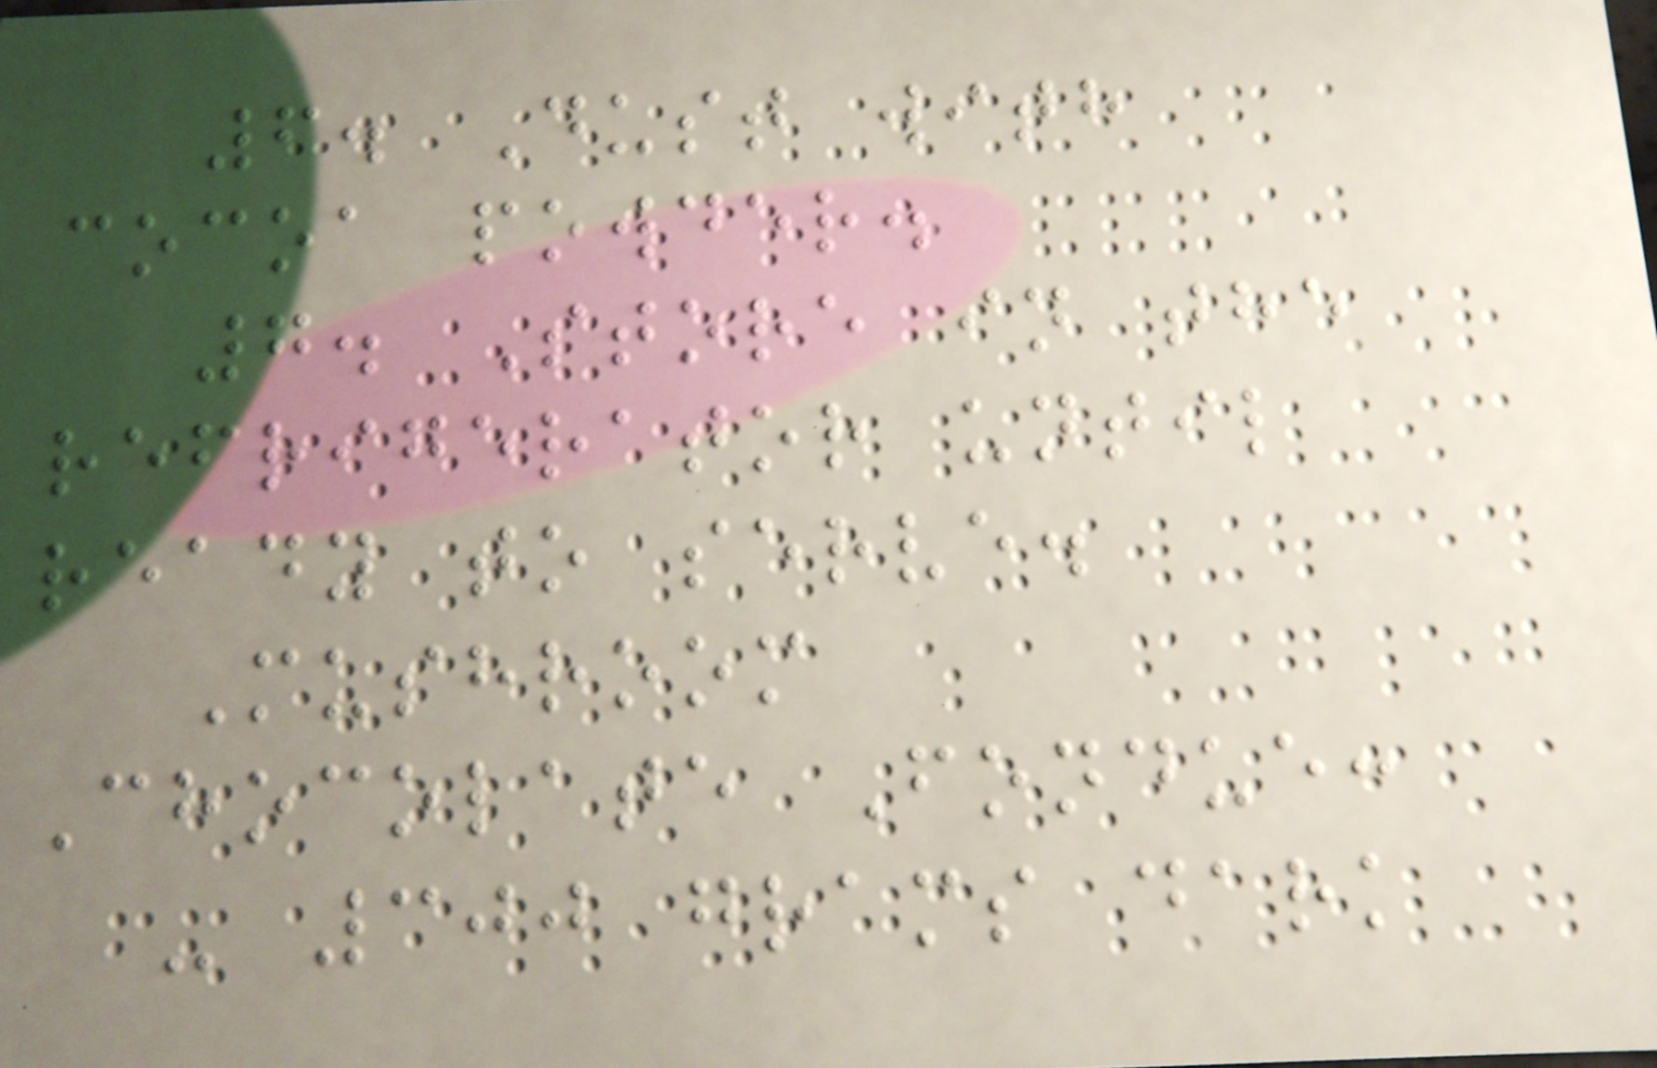6. Dust with
cocoa powder.
7. Store in the
refrigerator until
ready to serve.
Mushroom
Chocolate Fondue:
- 300 grams dark
